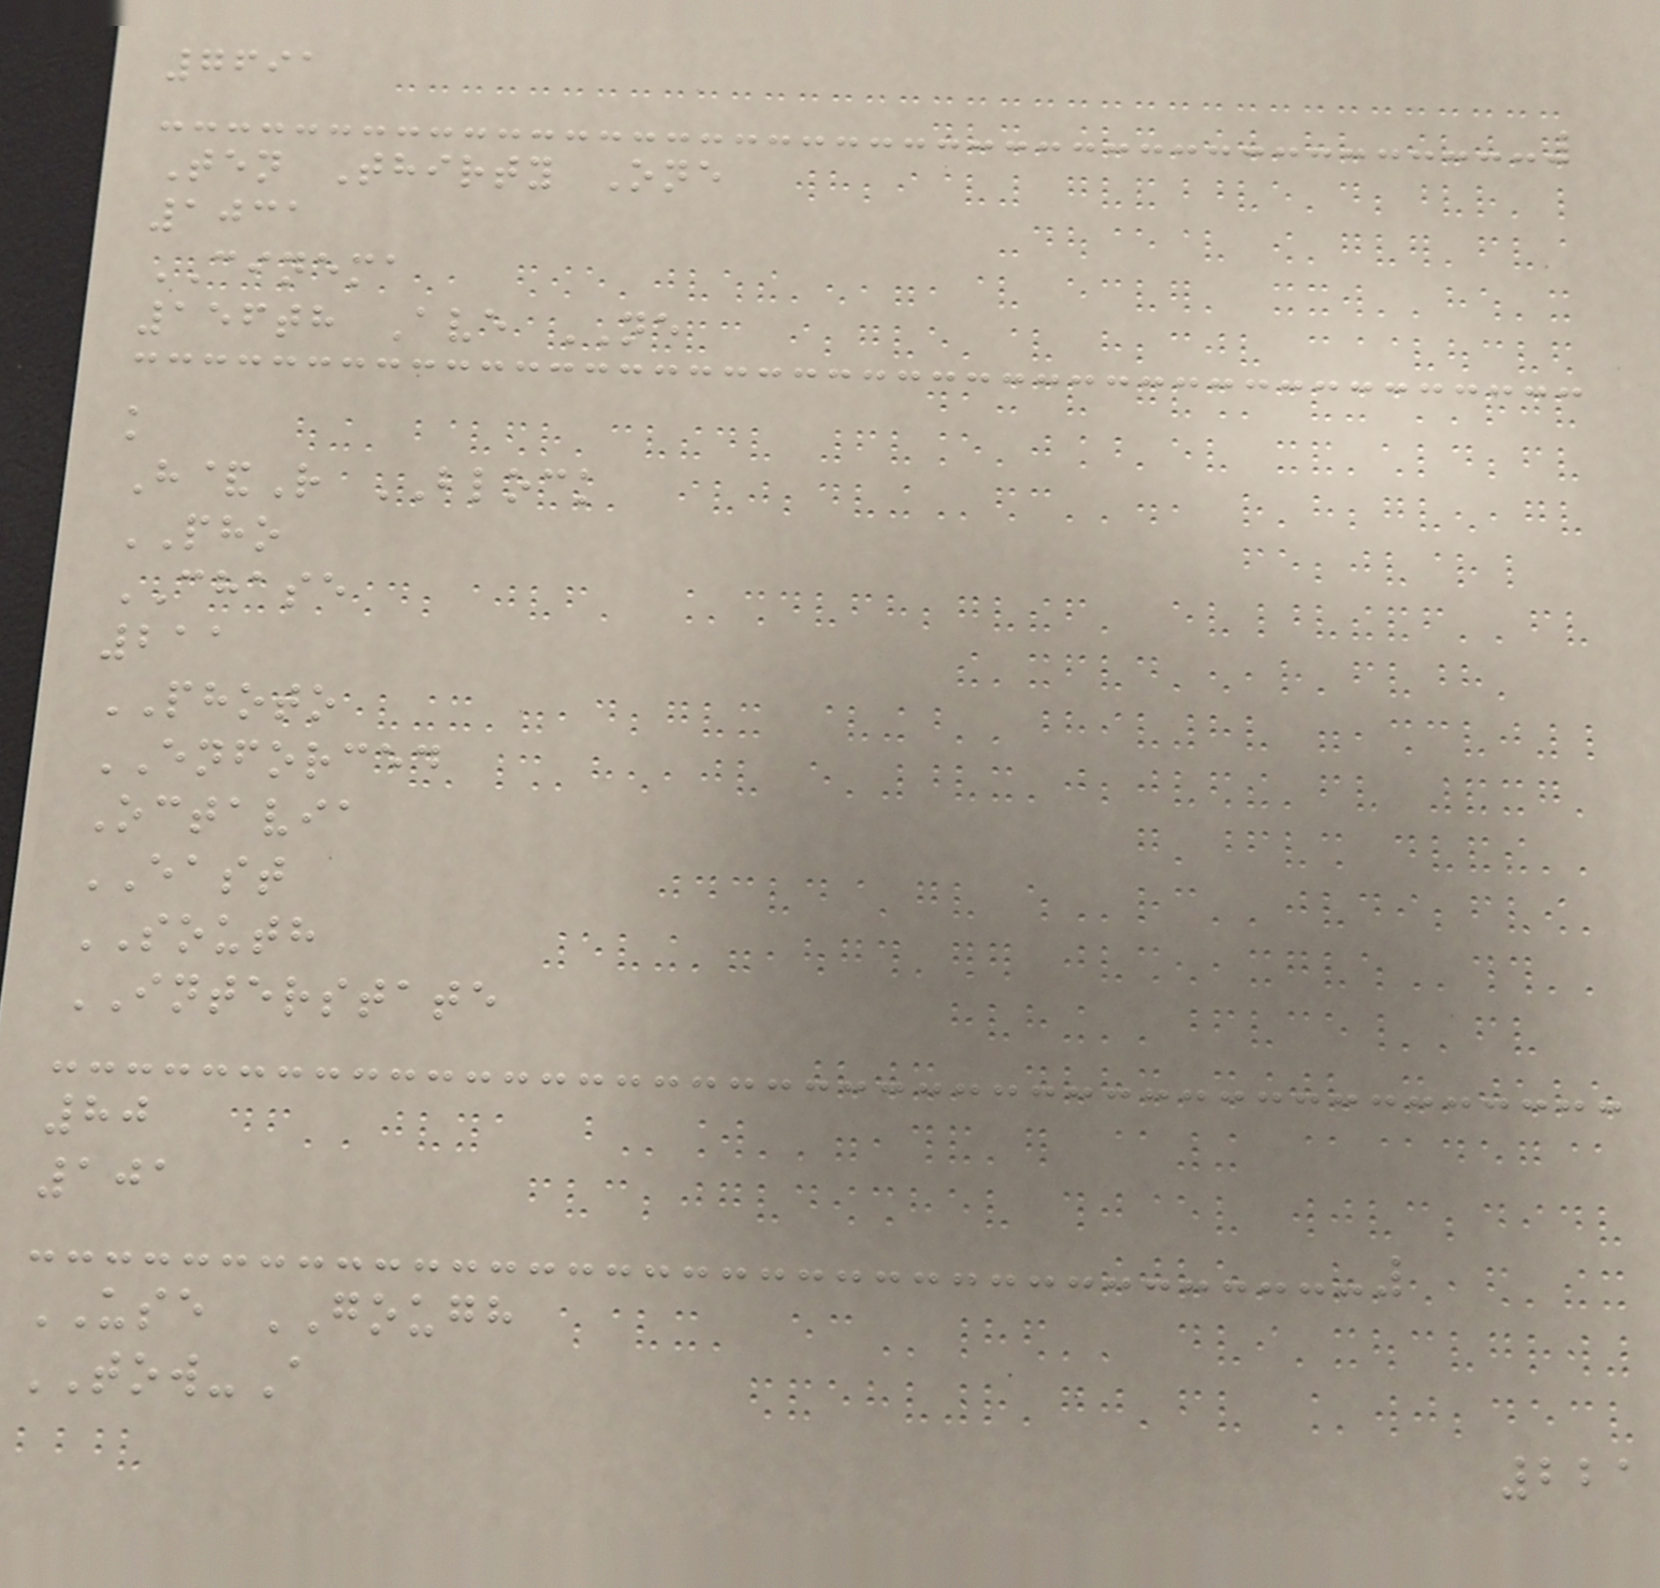7691
Ten Thirty One
1031
CINEMA
156th Ave NE
k
H&R BLOCK
PHO
CHASE
211
PHOTO
ENFORCED
Octavia
EAST
SOUTH
INTERSTATE
80
101
USE GOUGH
TOW-A
221
